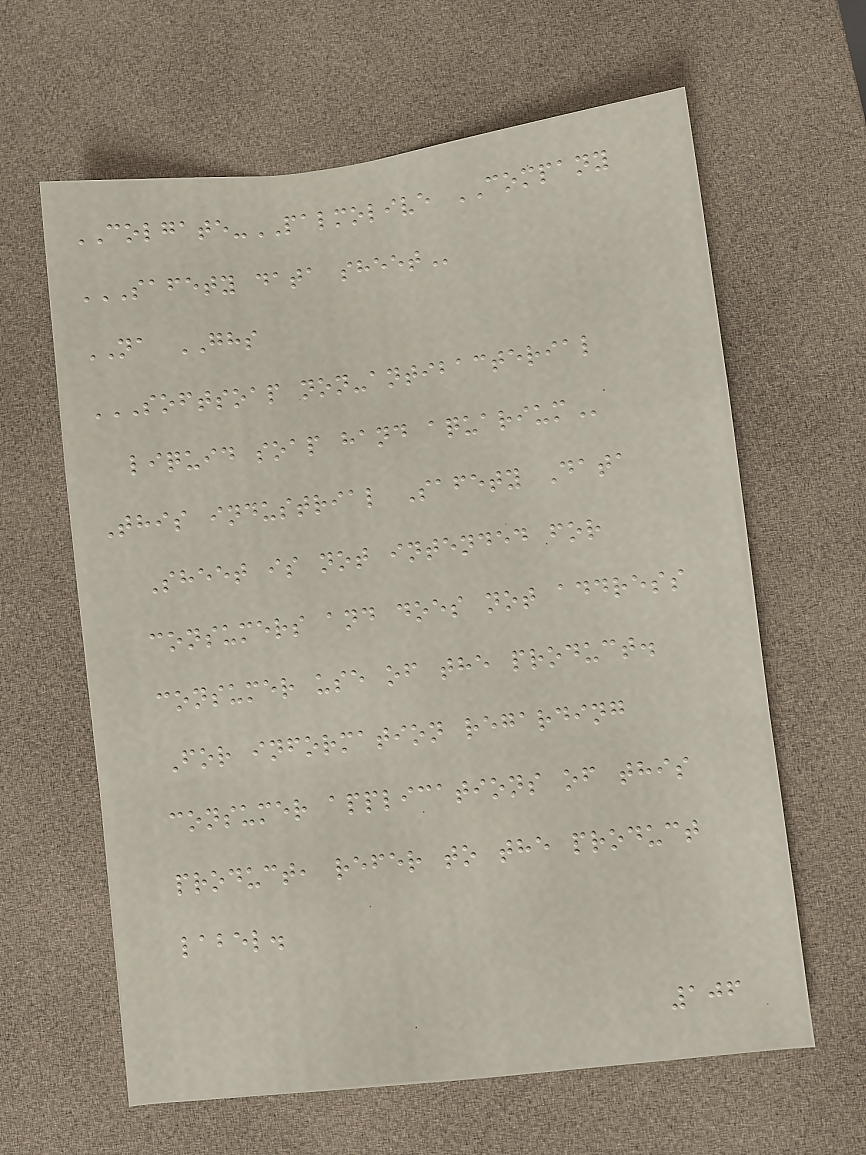COLGATE-PALMOLIVE COMPANY
SAFETY DATA SHEET
NA GHS
SOFTSOAP NON-ANTIBACTERIAL
LIQUID SOAP HAND AQUARIUM
This industrial Safety Data
Sheet is not intended for
consumers and does not address
consumer use of the product.
For information regarding
consumer applications of this
product, refer to the product
label.
106
